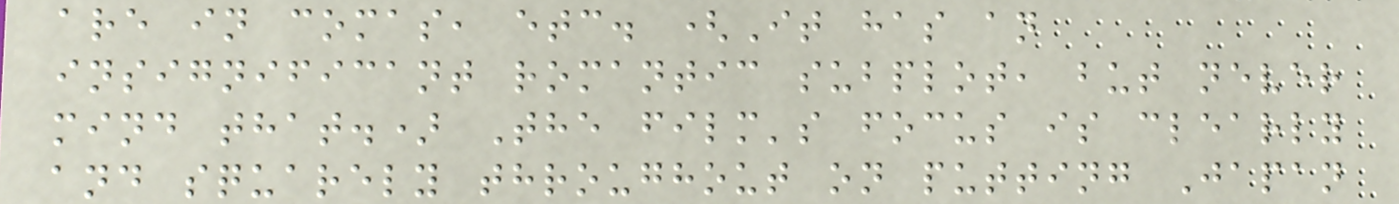are in comas, etc. (It has an
insignificant romantic subplot, but never
mind that.) The film's focus is clearly
and squarely throughout on putting Japan
